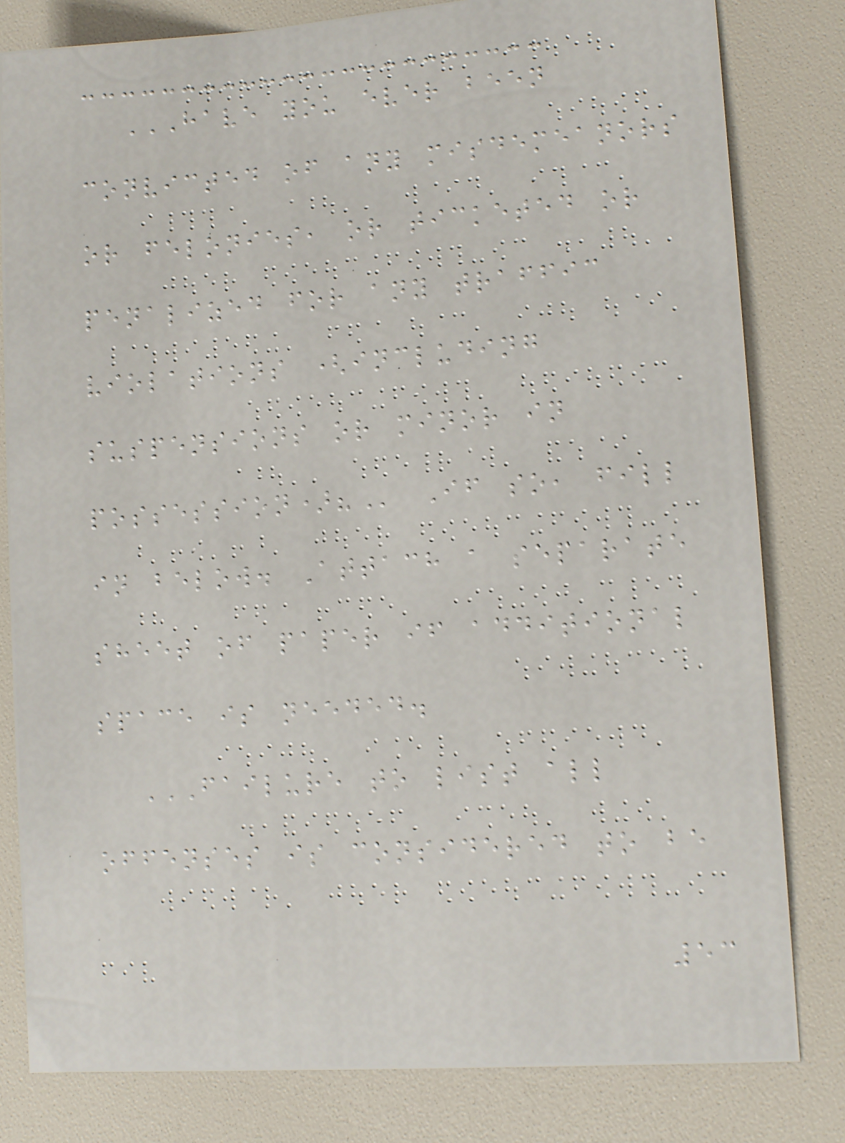HAVE YOU EVER BEEN
CONVICTED OF ANY MISDEMEANORS
OR FELONIES, OR TICKETED OR
PENALIZED FOR ANY TRAFFIC
VIOLATIONS (INCLUDING
SUSPENSIONS OR MINOR IN
POSSESSION)? If so, fill
in below. Attach a separate
sheet of paper if additional
space is needed.
FAILURE TO LIST ALL
OFFENSES IS CONSIDERED TO BE
53
